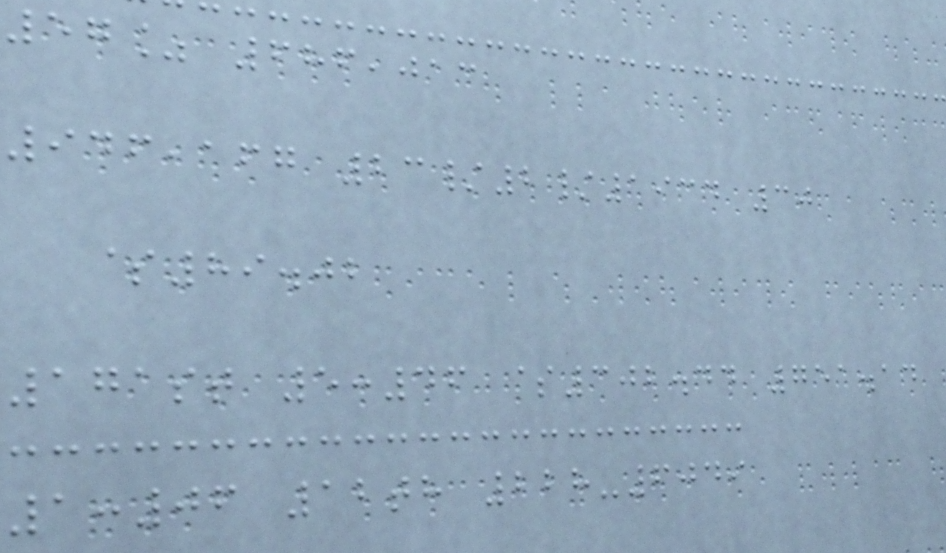57% 686,013
946,167 23/2/1934 30
$89.02
171st 5:46 $302.44 751.14
1:06 12th 228-6049
